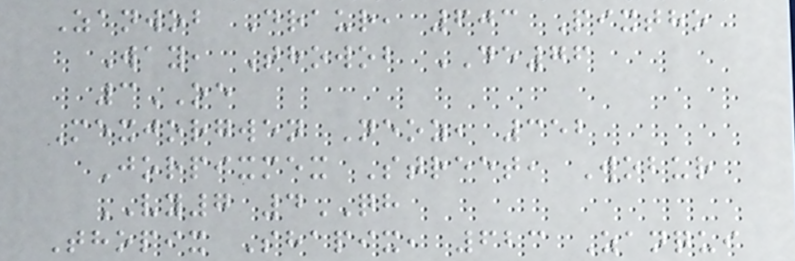Zanwob Draur, 603 Pixtho
Way, Thowob DE76
3OE
Mexjorgwen Neoz, 352
Jorpixmex Street, Wobur
VY7 4QH
Thopix Shapix, 623 Zanqui
